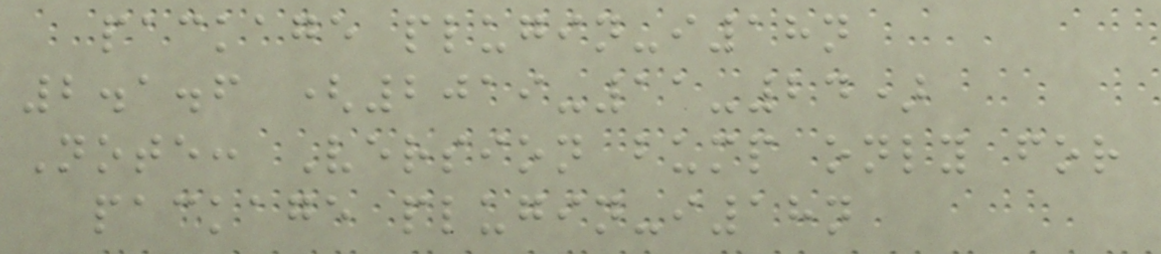package plugin-i18n
2.1.6 (2019-11-24)
Note: Version bump only for
package plugin-i18n
